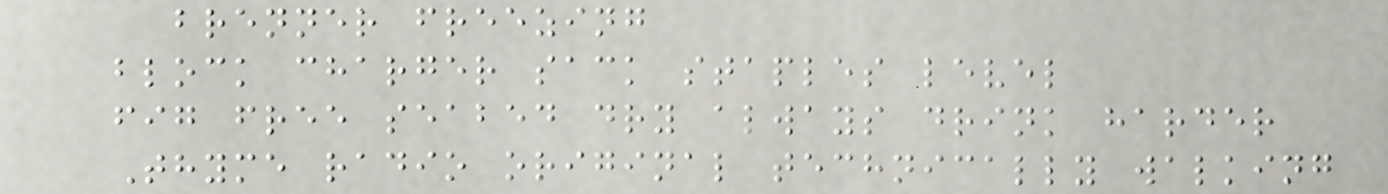brenner freezing
block charger sack staples level
fig free seabed dry always drink harder
Thyme radio original technically walking
